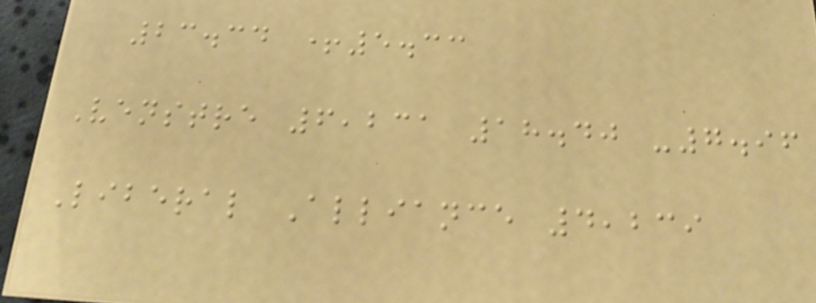23.34 +5.33
Venstre 6,231 18.40 -7.96
Liberal Alliance 4,239
